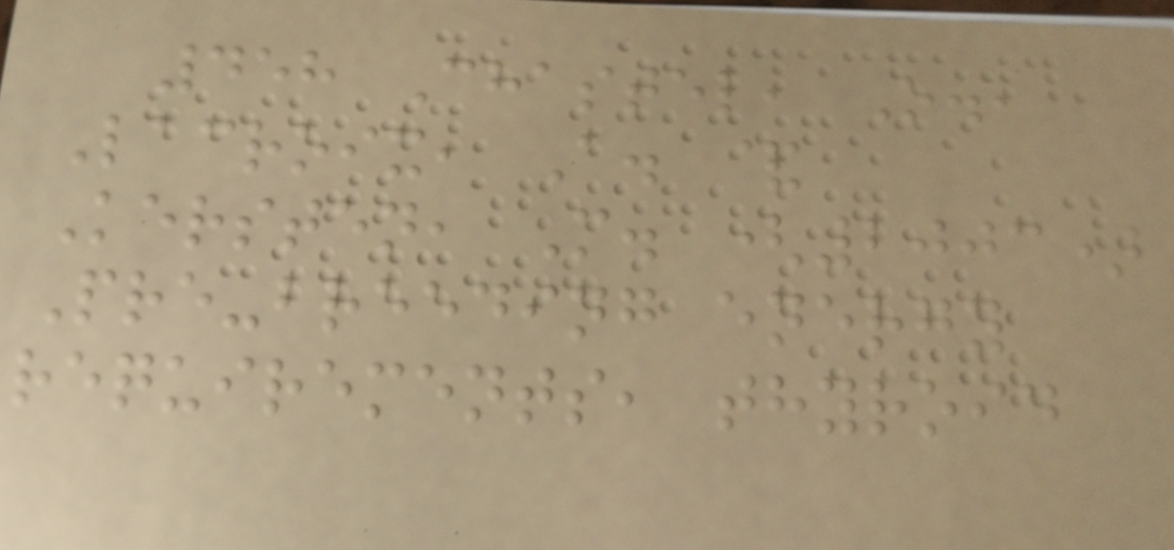458 Chastel, O.,
Lacroix, A. &
Kersten, M. (2003)
Pre-breeding energy
requirements, thyroid
